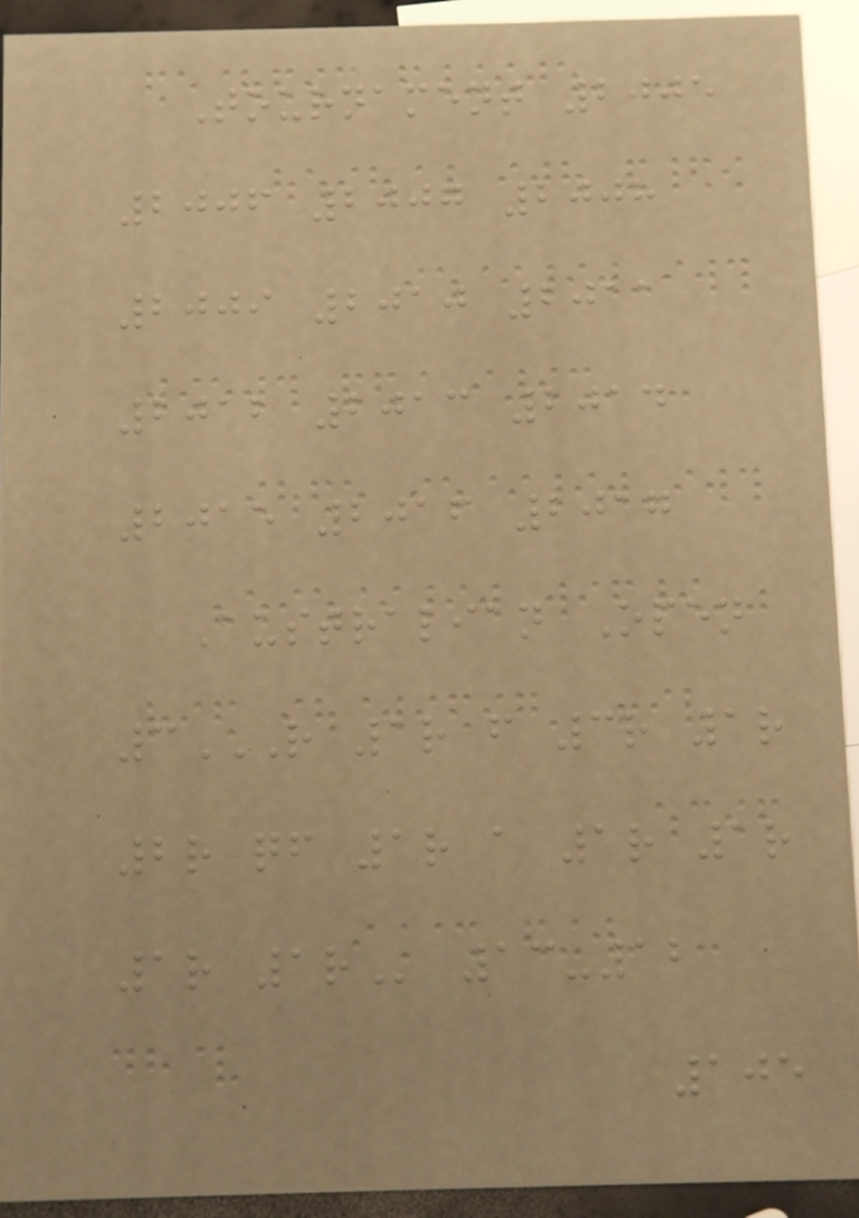Tournament 2005
2006 2007 2008
2009 2010 2011
2012 2013 2014
2015 2016 2017
Australian Open
3R 1R F 3R 1R
2R QF 1R A 1R 1R
1R 1R 13-12
105
